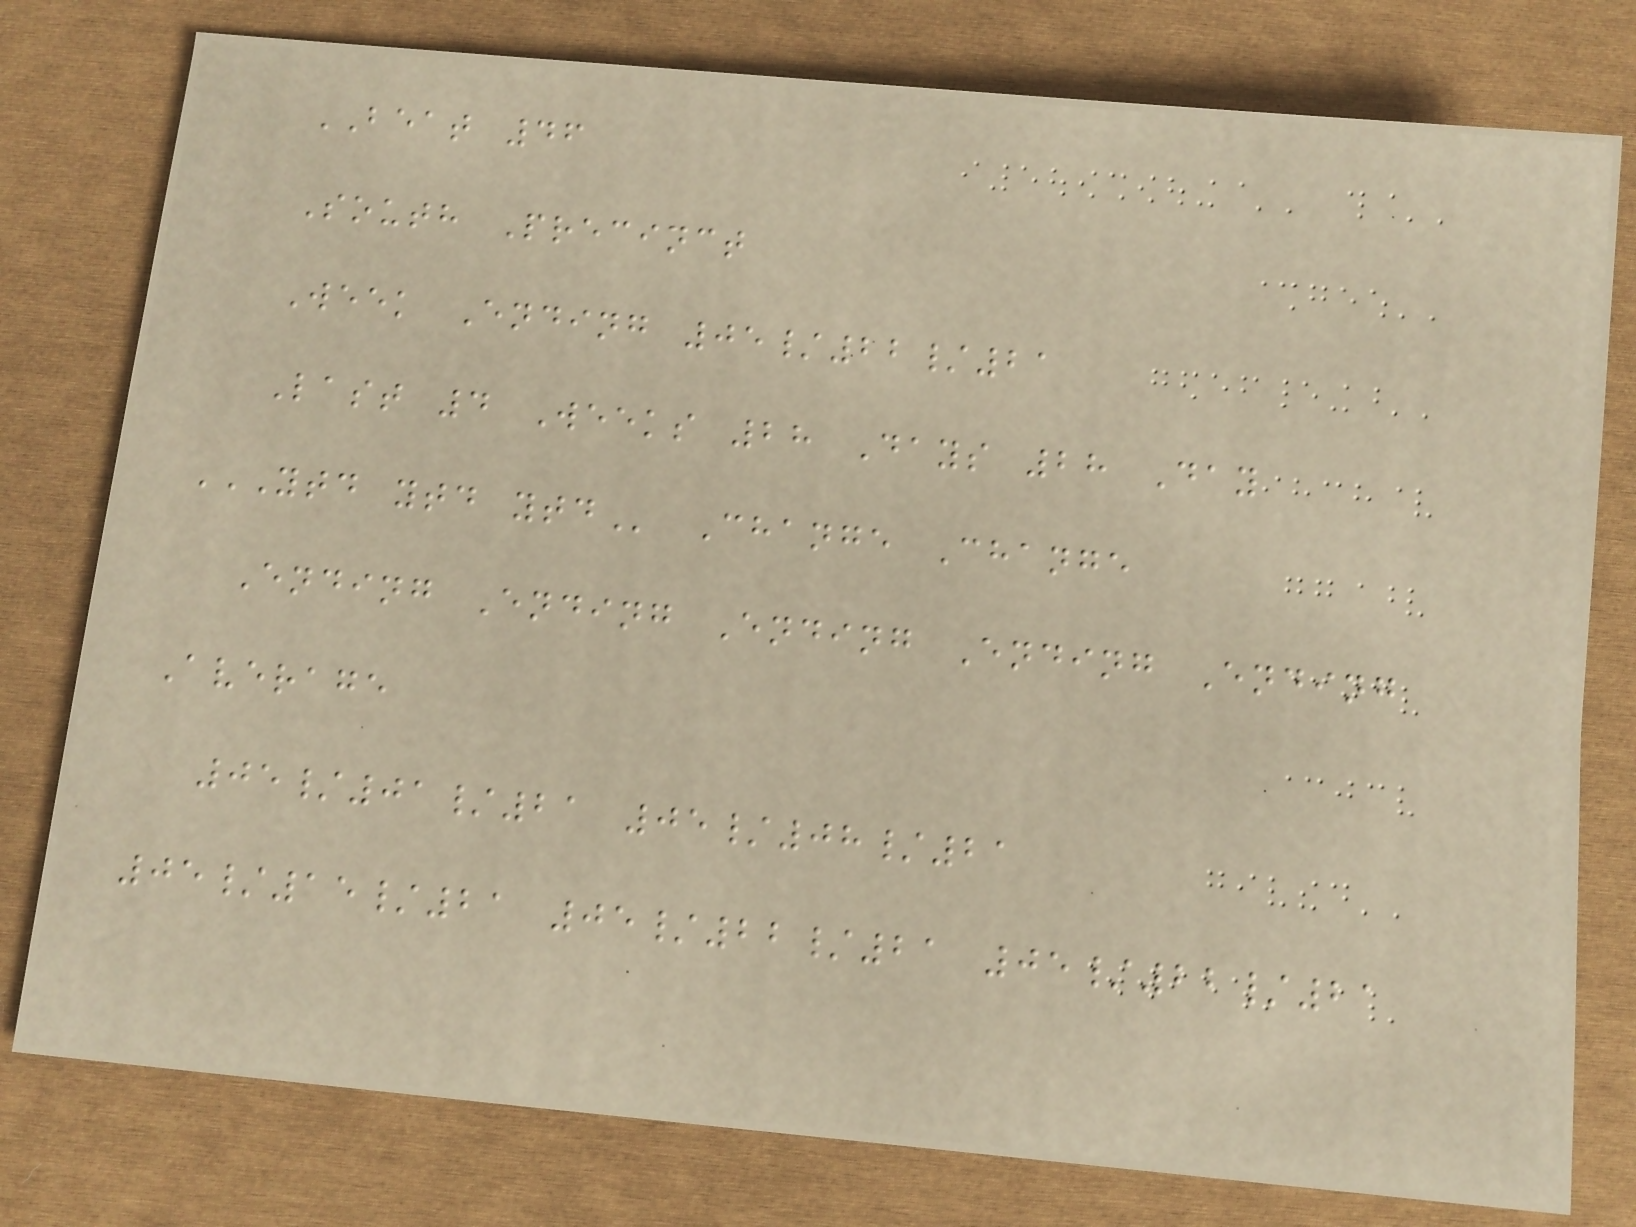BEAT 46
South Precinct
Week Ending 05/22/21
Last 4 Weeks 28 Days 28 Day
YTD YTD YTD Change Change
Ending Ending Ending Ending Ending
Average
05/01/21 05/08/21
05/15/21 05/22/21 05/22/21
